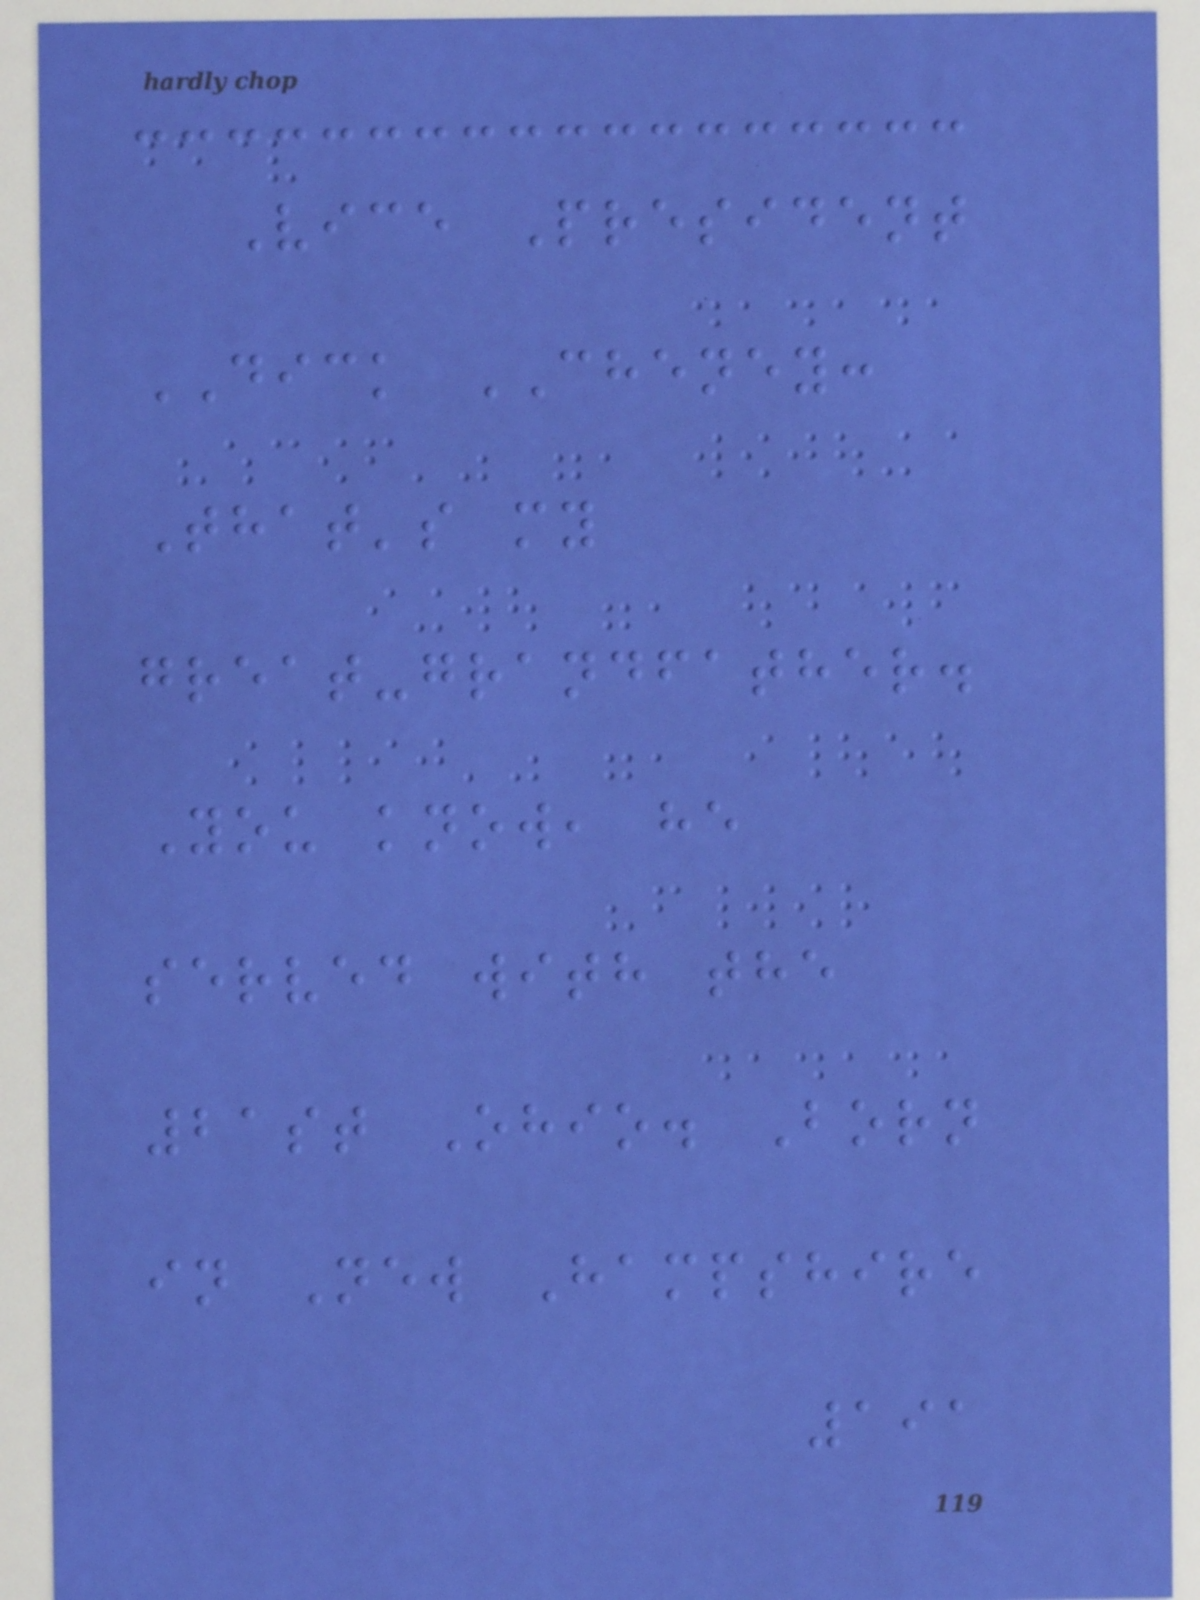Vice President
DICK CHENEY:
That's my
great-grandfather.
You know, he
served with the
21st Ohio. Born
in New Hampshire
191
